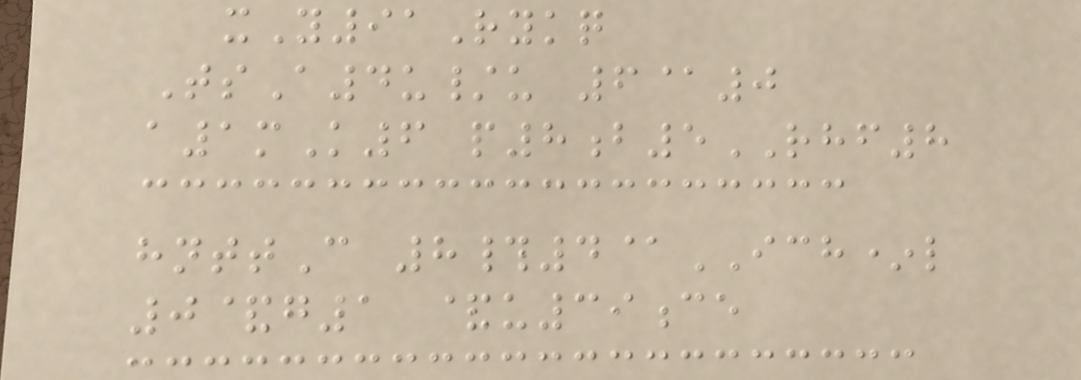xY91Rykq
TsA4u/u 6@0
a1mK6 p8b5RHF8
hnttC 8#4@ICH*l
0&g1 &u39ce
